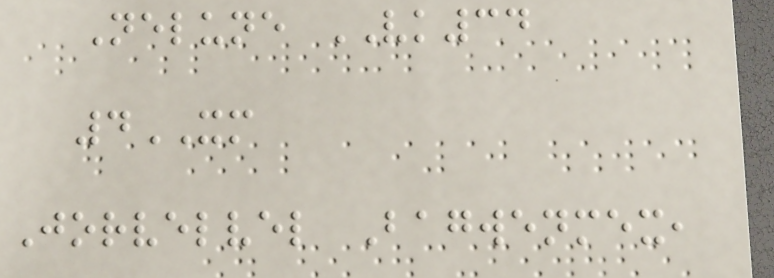Nelune VK34
4XM
Jorvelvel Bagwenmex,
